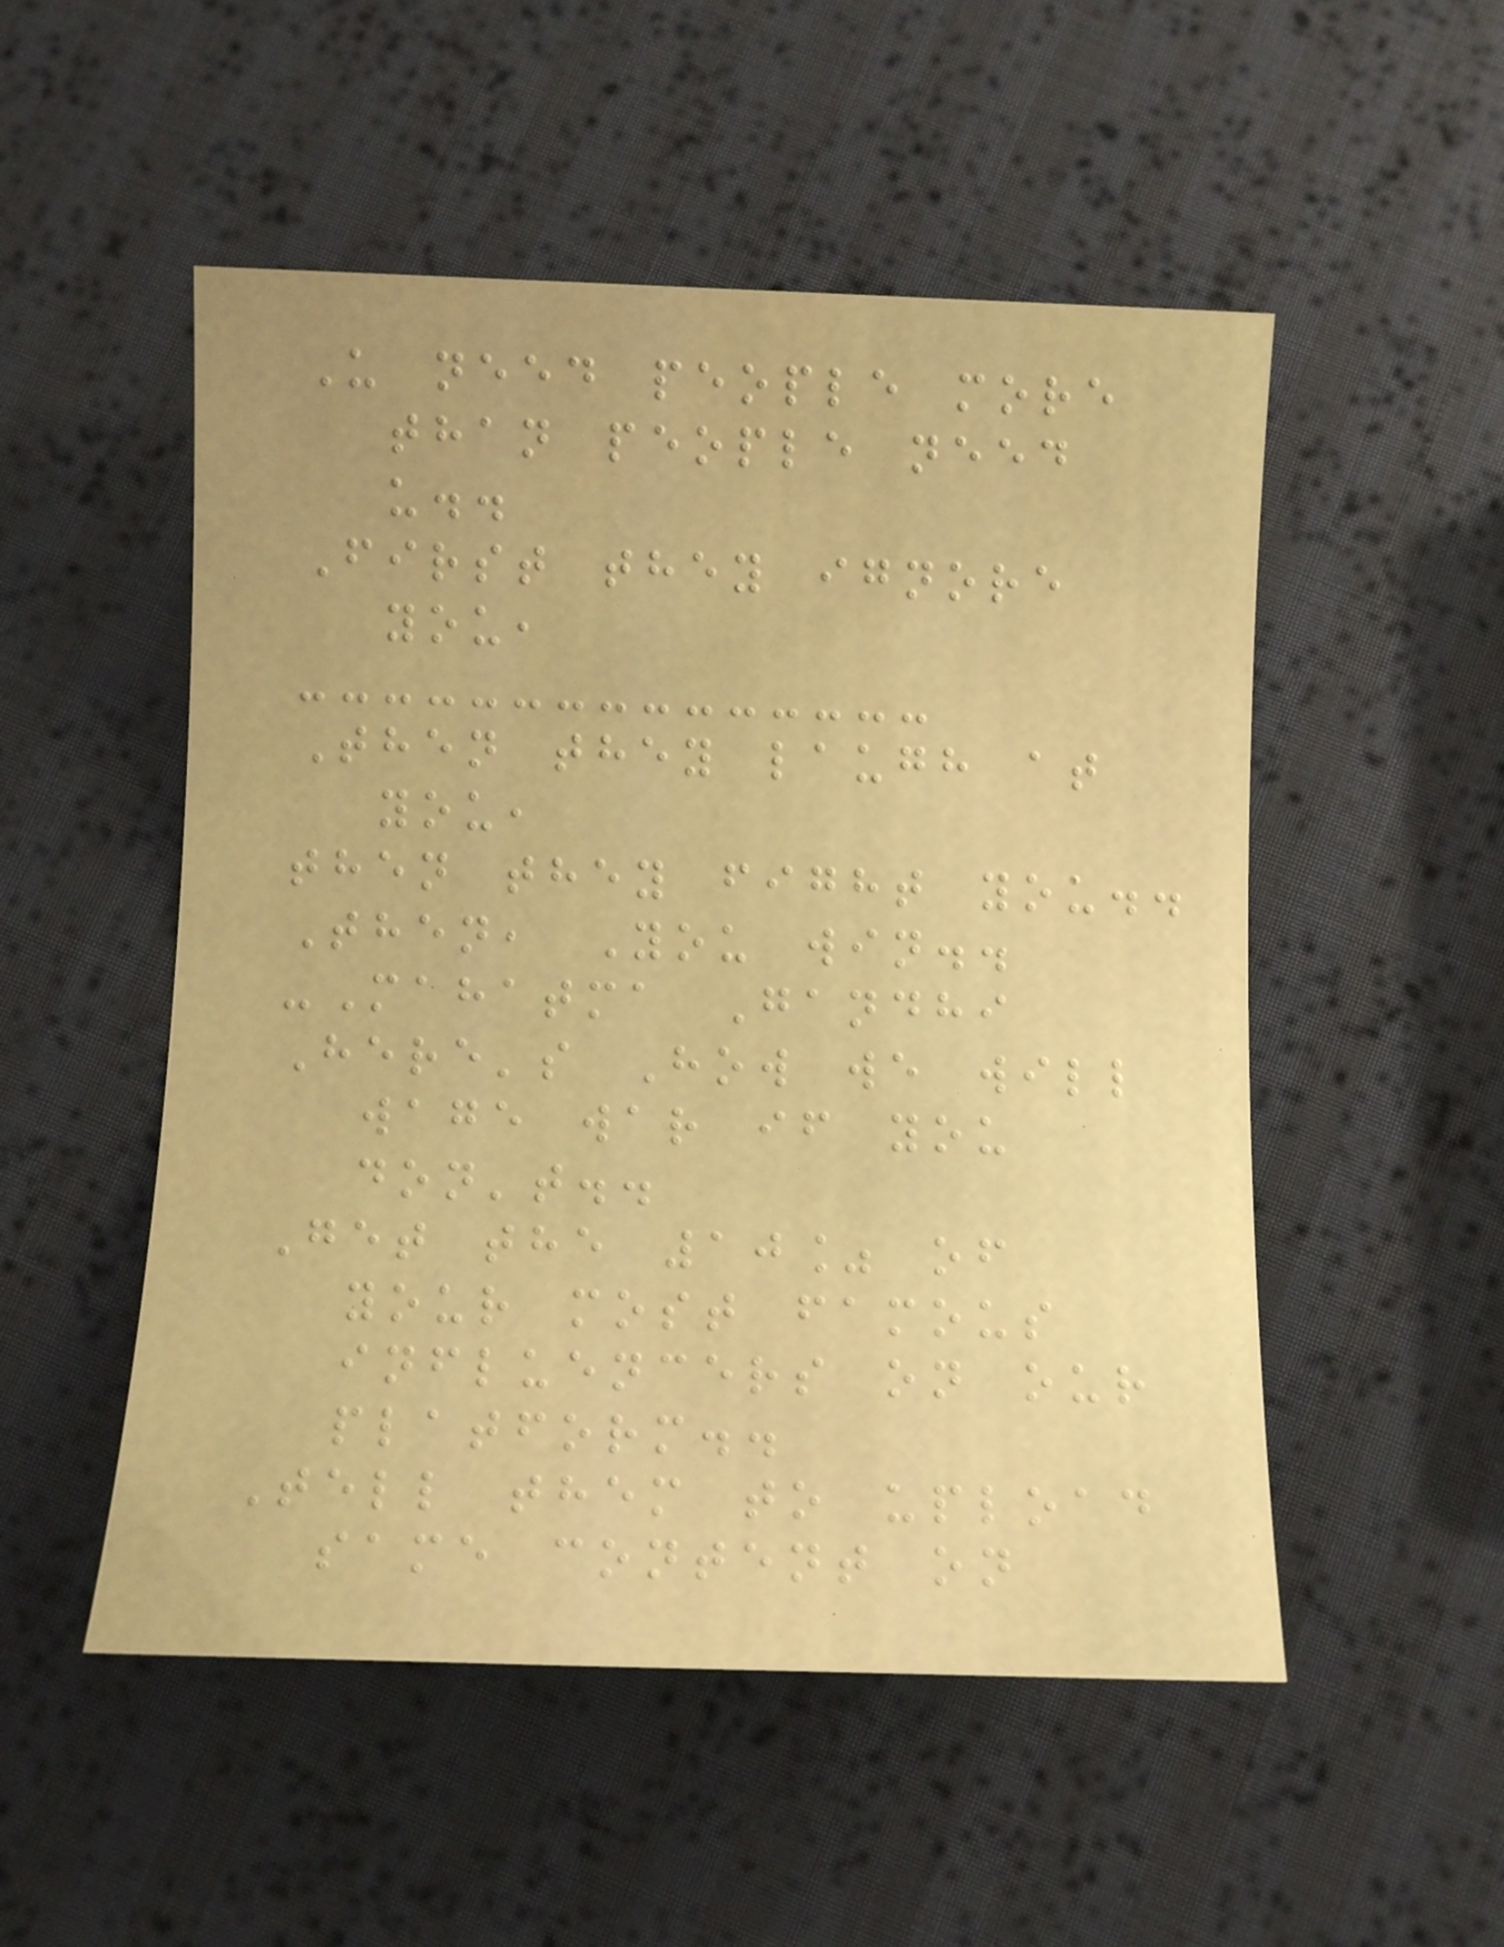U need people more
than people need
u..
First they ignore
you,
Then they laugh at
you,
then they fight you..
Then, You win..
-Mahatma Gandhi
Here's How we will
wage war if you
don't..
Get the 10% of
your most famous
influencers on our
platform..
Tell them to upload
same content on
